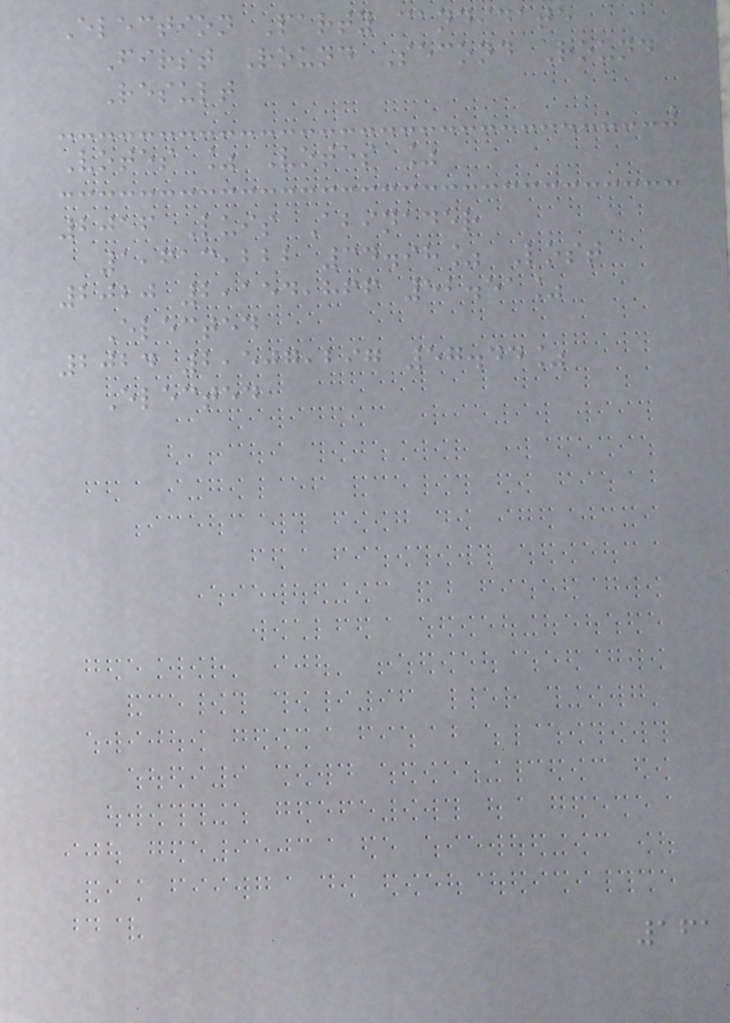Election Party candidate
First Round Second Round
Result
Votes % Votes %
2016 Luis Abinader
1,613,222 34.98% Lost
2020 2,154,866 52.51%
Elected
2024 2,507,297 57.44%
Elected
161
